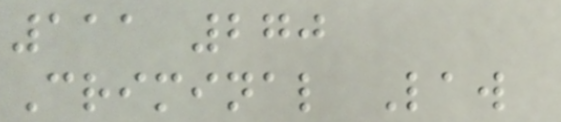111 270
Criminal Law
